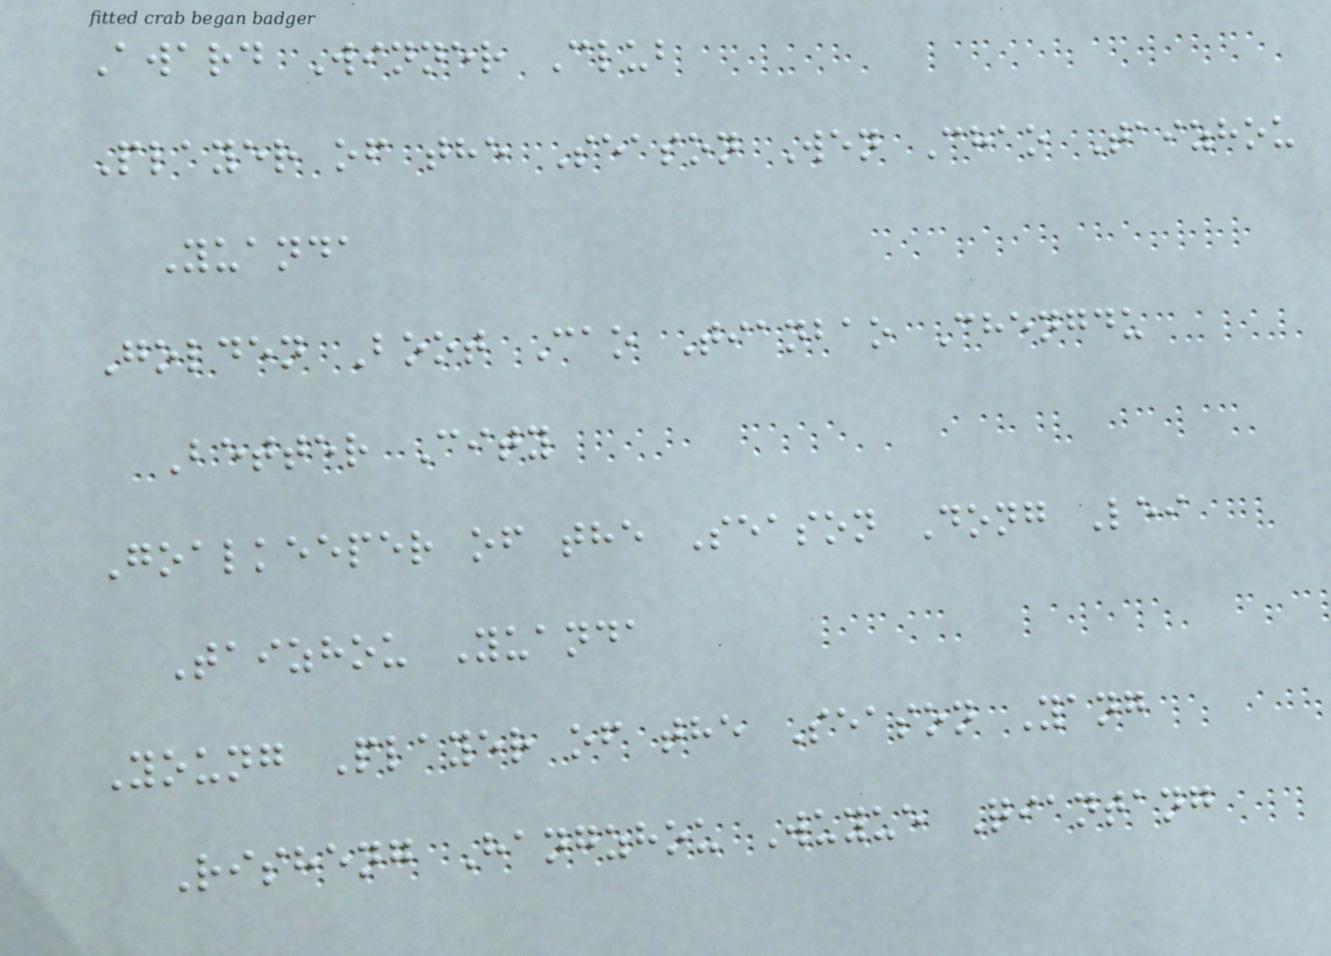Award Winner Club
Player of the Season Wen Chao Taizhou
Yuanda
Golden Boot Cao Tianbao Chengdu
Better City
Goalkeeper of the Season Dong Lei
Taizhou Yuanda
Young Player of the Season Yang
Risheng Hangzhou Wuyue Qiantang
